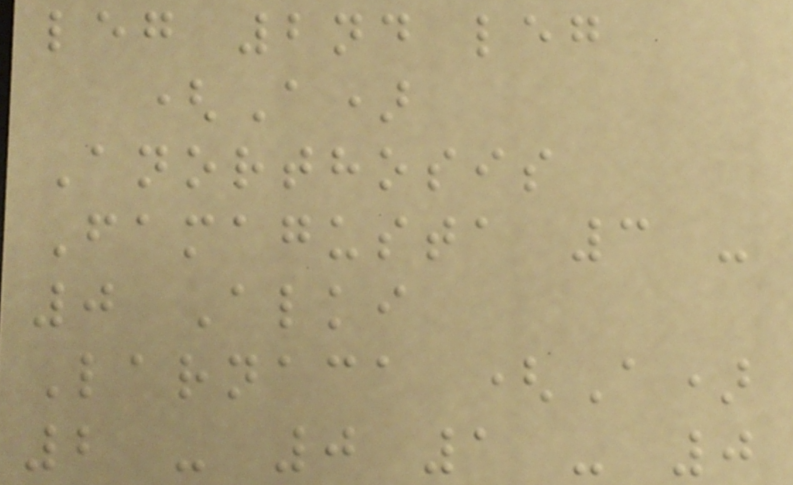leg 2nd leg
(A)
Anorthosis
Famagusta 3 -
0 Alki
Larnaca (A)
2 - 0 1 - 0
